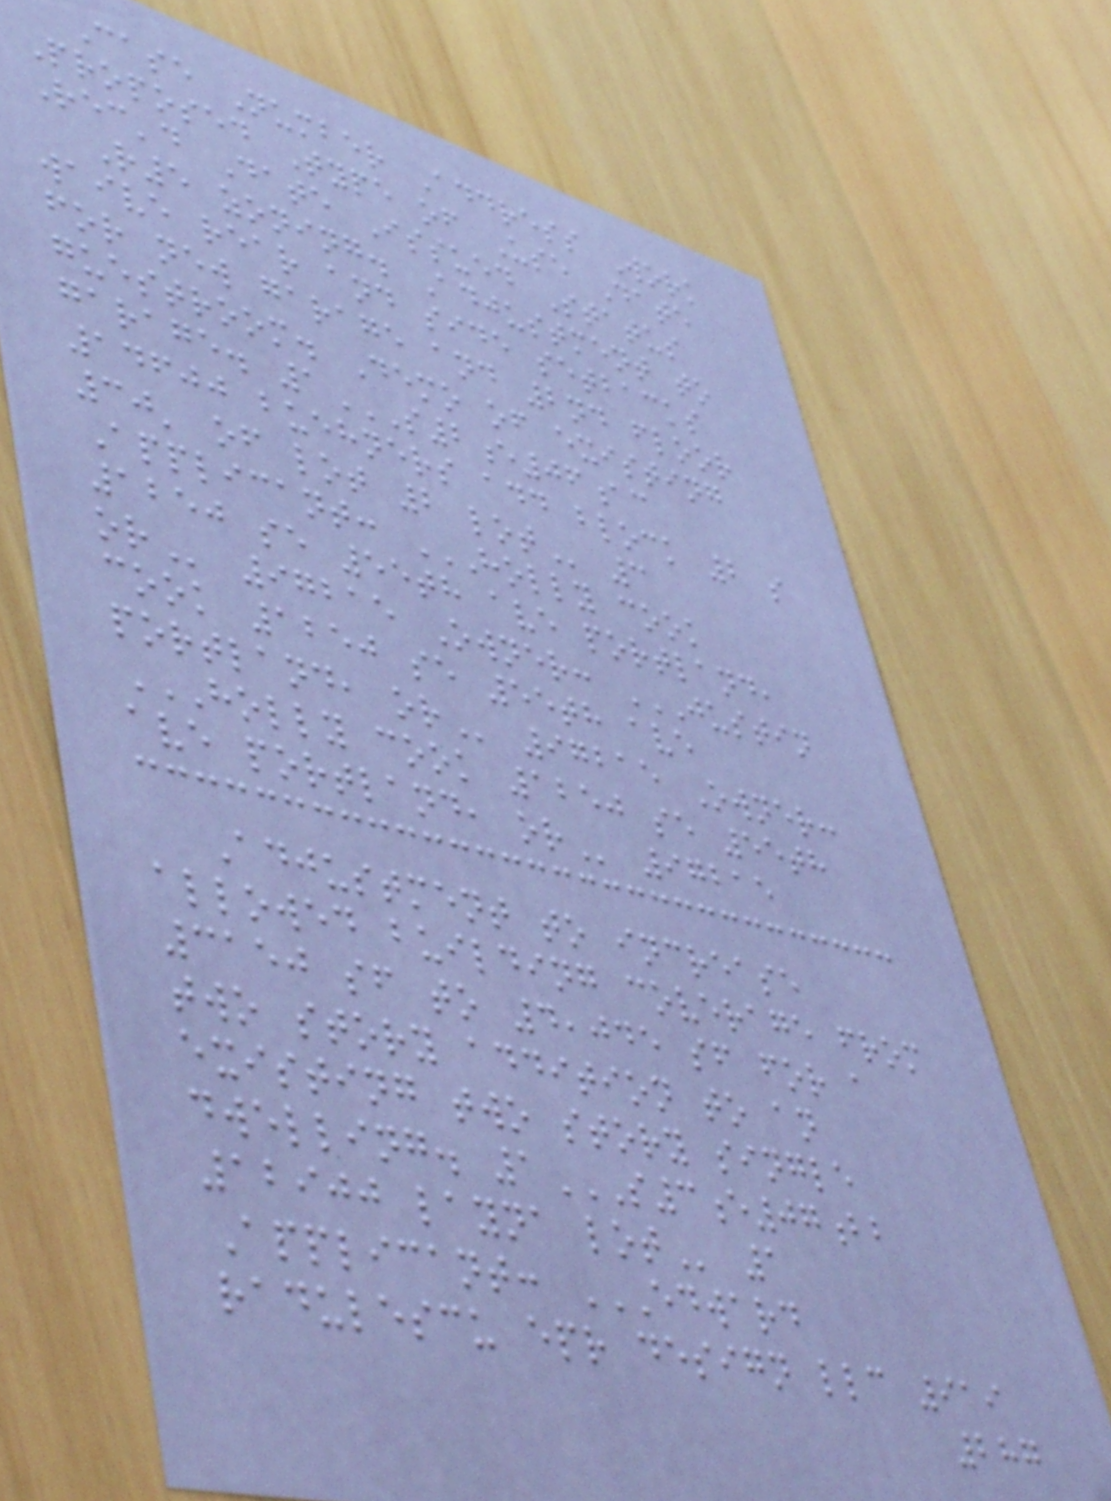Case Number Address Work
Proposed Type of Use Date
Rec'd Date Issued Status
R5 zoning. Adjustment to
waive rear and side setbacks
for new garage and 2nd floor
guestroom. Demo of existing
garage. 1S2E06AC
14600 BUEHNERS ADD BLOCK 2 S
30' OF LOT 2 LOT 3
Applicant: HOLLY COOK
1250 SE 55TH AVE PORTLAND,
OR 97215 Owner: JUSTIN
COOK 1250 SE 55TH AVE
PORTLAND, OR 97215 Owner:
HOLLY COOK 1250 SE 55TH
AVE PORTLAND, OR 97215
Adjustment to increase
allowed building coverage from
3150 sf to 4,045 sf for a
two story addition to an
existing two story single
dwelling. 1S3E07BB
12900 LAYNA LOT 1
Applicant: EDWARD
RADULESCU EPR DESIGN LLC 919
287
